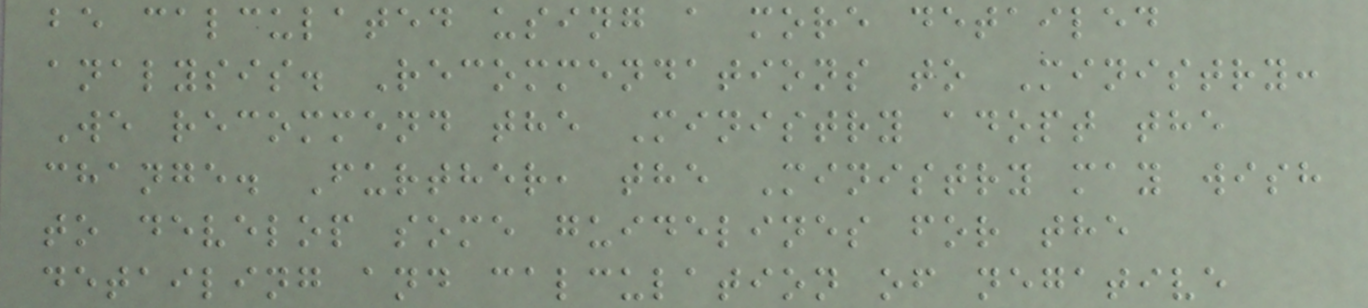be calculated using a more detailed
analysis. Recommendations to Ministry:
We recommend the Ministry adopt the
change. Further, the Ministry may wish
to develop some guidelines for the
detailing and calculation of negative
